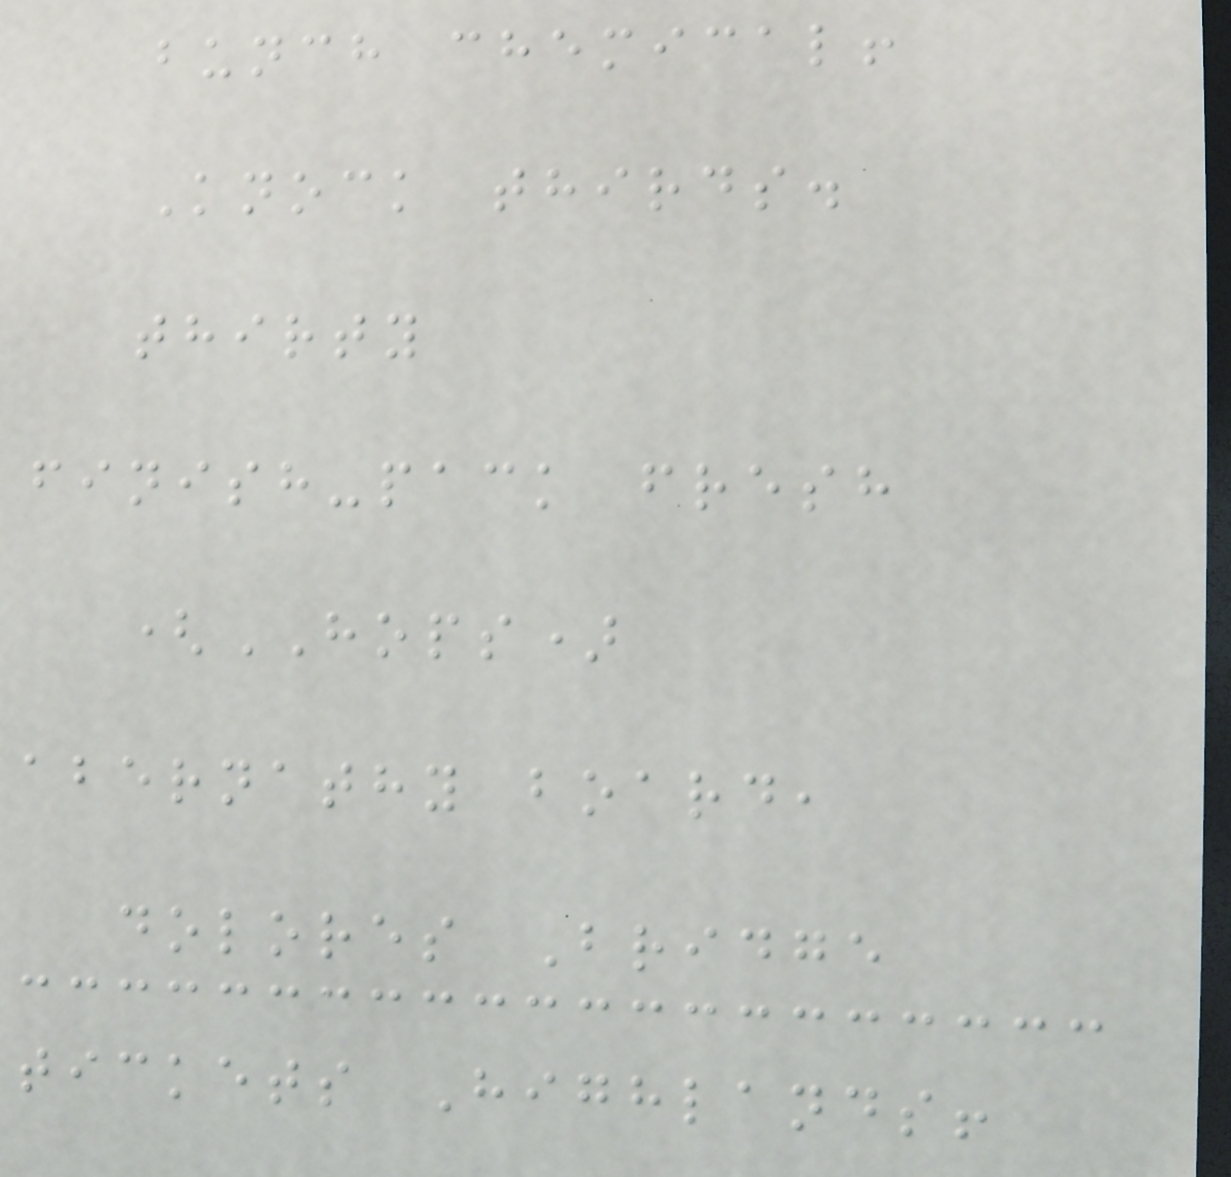bunch chemical!
Knock thirds.
thirty
finish-pack fresh
(HOPS)
abernathy board,
dolores Bridge
tickets Highlands!
